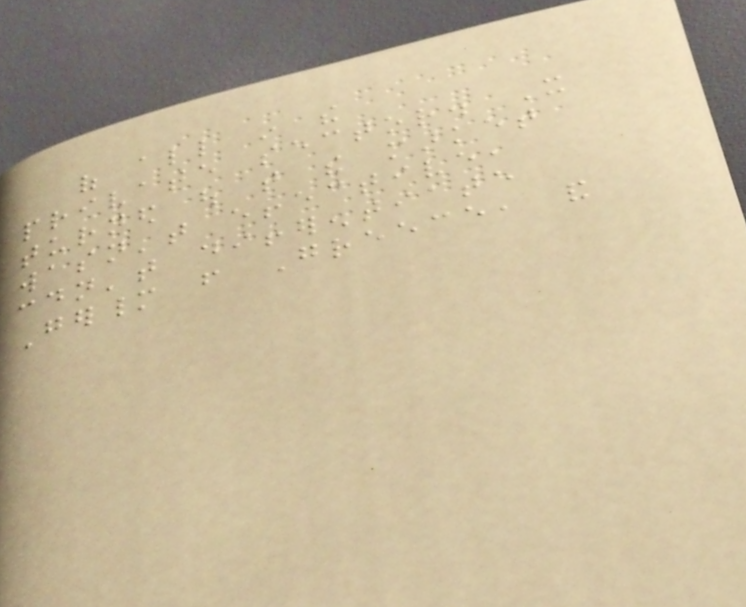of all in the
private sector. It
turned out that the market
wasn't effective,
couldn't differentiate
Germany from Greece, and
